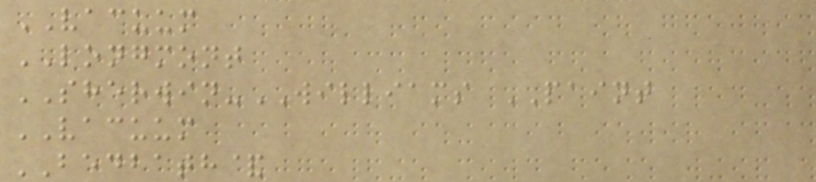VACUUM
LONGMONT
SHERWIN-WILLIAMS PAINT
VACUUM
BEDBATH&
